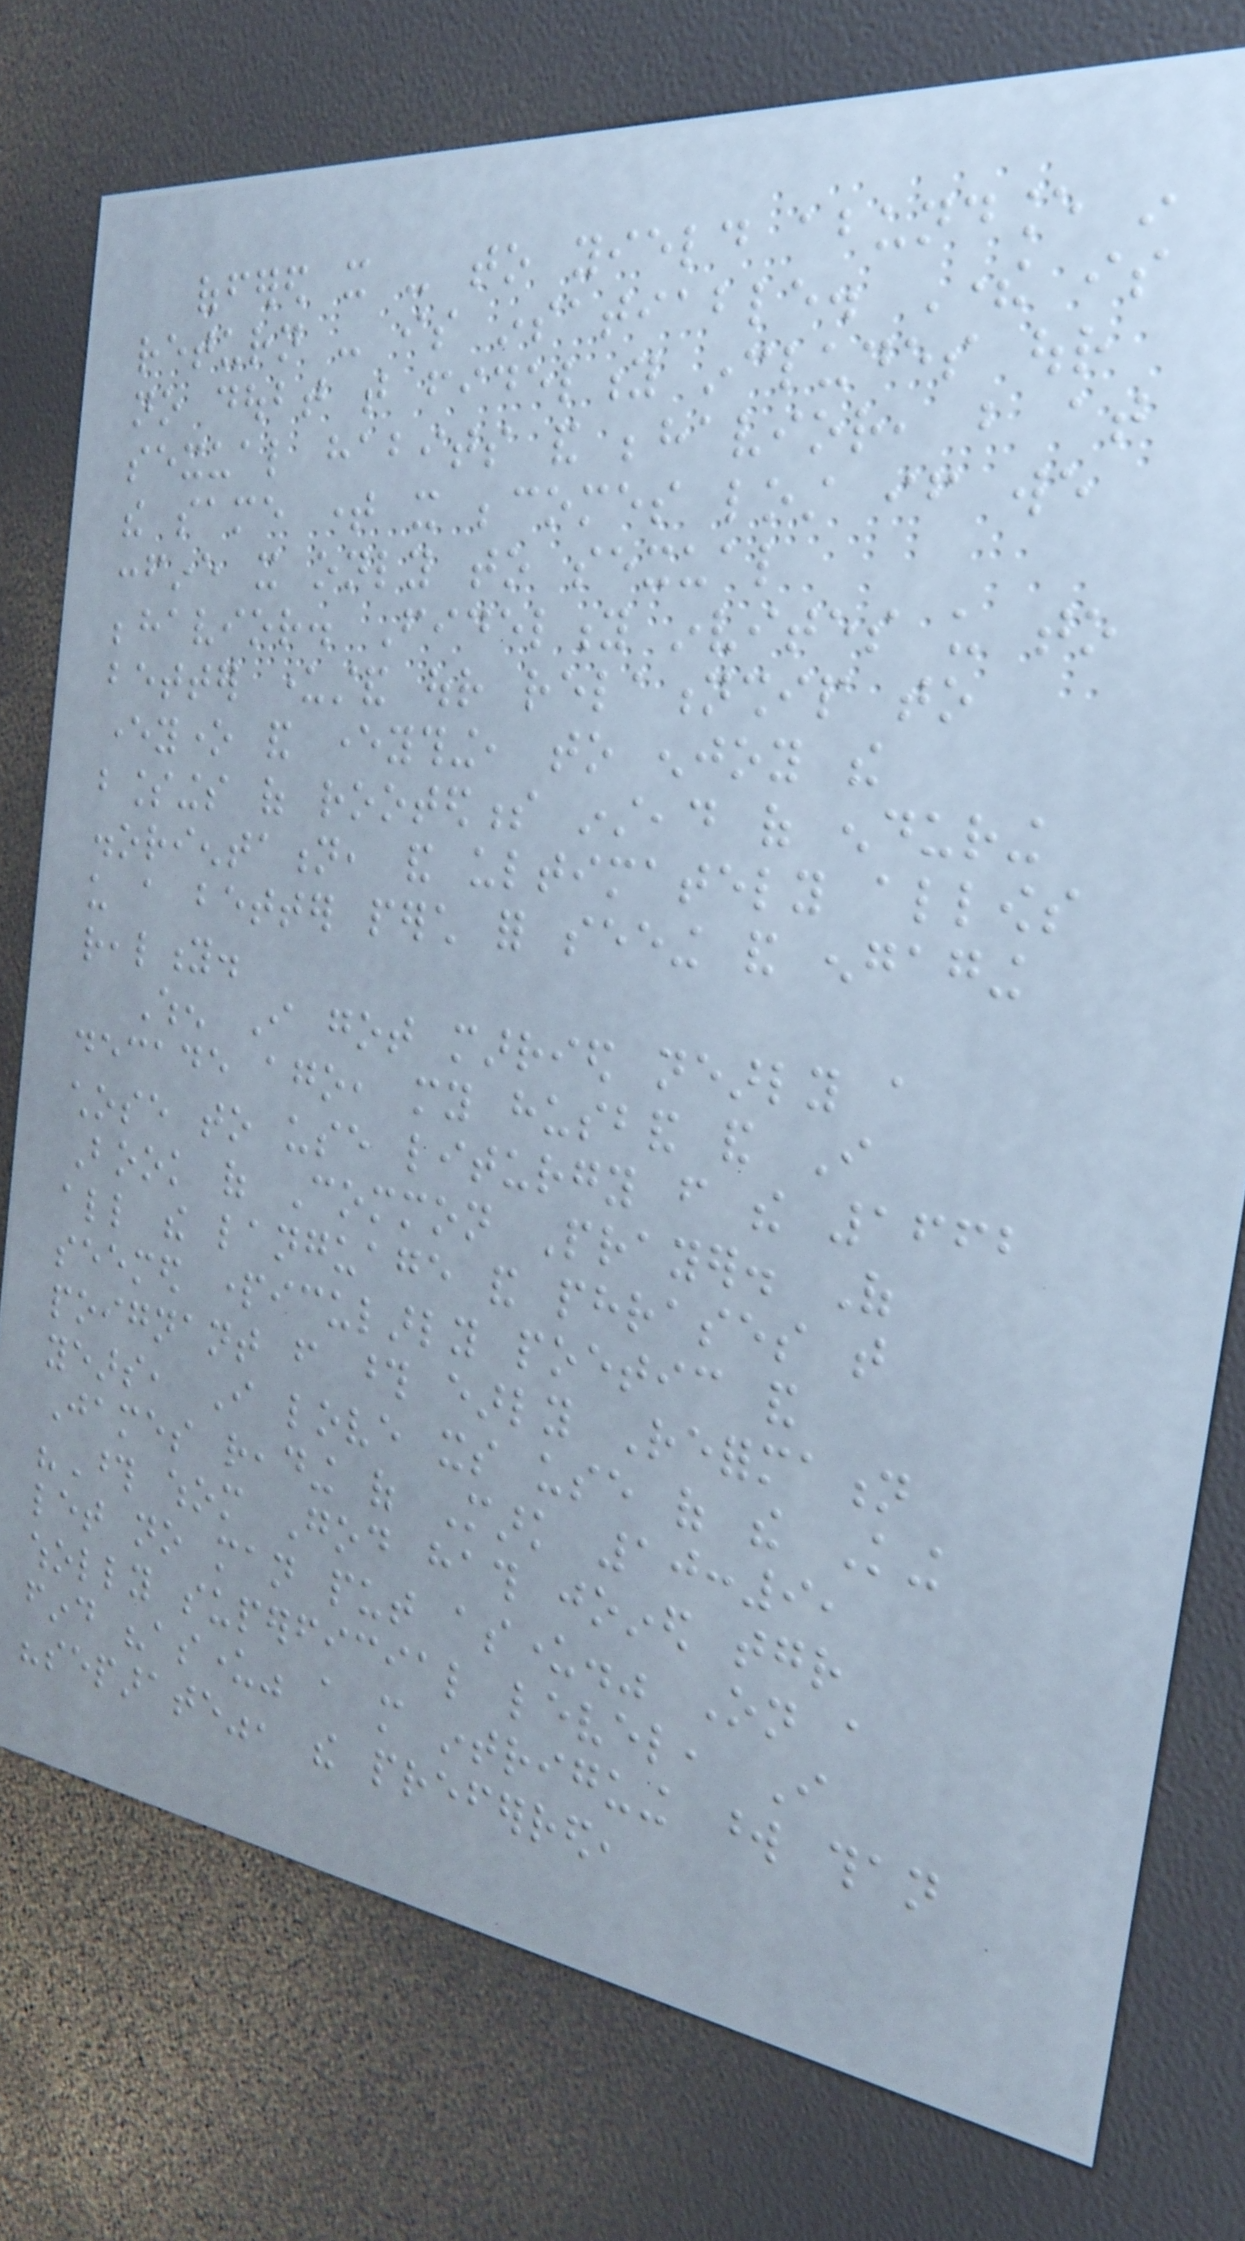offered it - to yield abundance in
return - is insatiable. There is
no doubt that fidelity includes our
sexual habits and behavior, but at
the same time it becomes lost if we
confine it only to sexual
behavior. Fidelity invites us to
better understand our relationship to
everyone and everything, to enjoy the
blessings of rootedness instead of enduring
disorientation, and ultimately allows
us a better perch for seeing and engaging
reality.
When I got married nearly a
decade ago, my husband and I
chose to use liturgy from the 1662
Book of Common Prayer. Of
all the language and phrases that
seemed particularly poetic and
poignant from those early Reformation
years, I love its use of the King
James reading of Mark 10:9,
"Those whom God hath joined together
let no man put asunder." On a
wholly superficial level, I
find "asunder" a more intriguing word than
"separate", the preferred,
